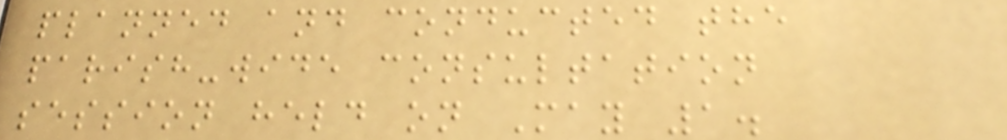planned and conducted the
parish-wide consultation
session held on May 1.
